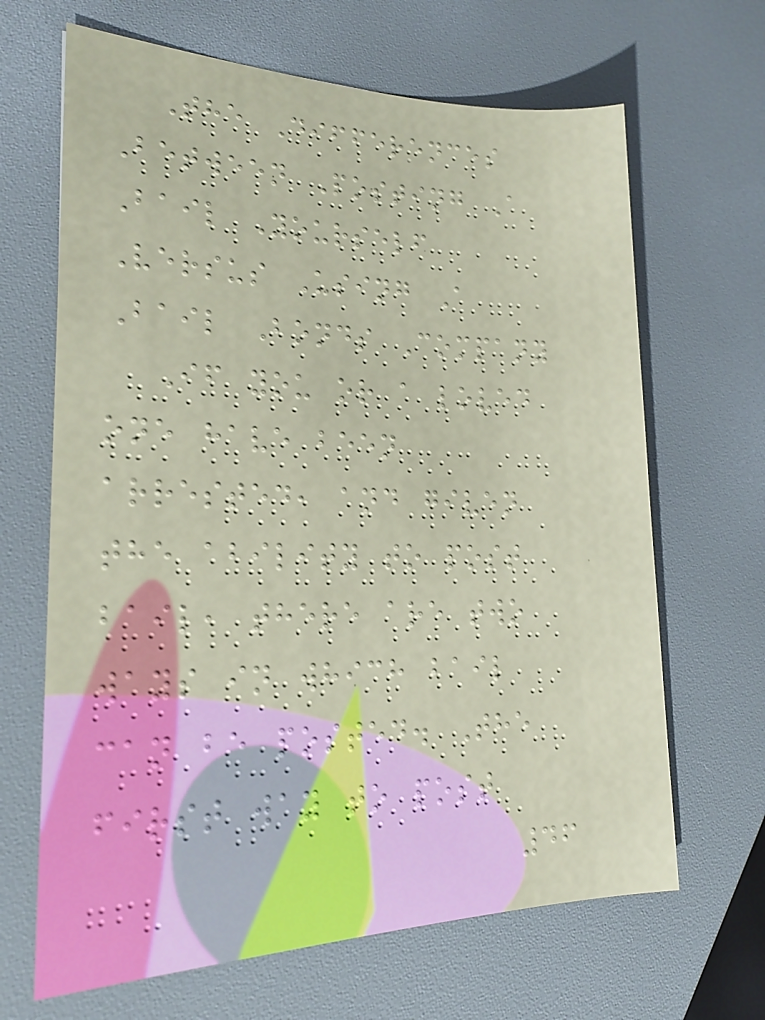The Differences
Between Posting A
Bail Yourself
Versus Using A
Bail Bonds Company
If you or a loved
one have been
arrested, and given
the ability to post
bail, there are two
ways in which bail
can be posted. The
first way to post
46
